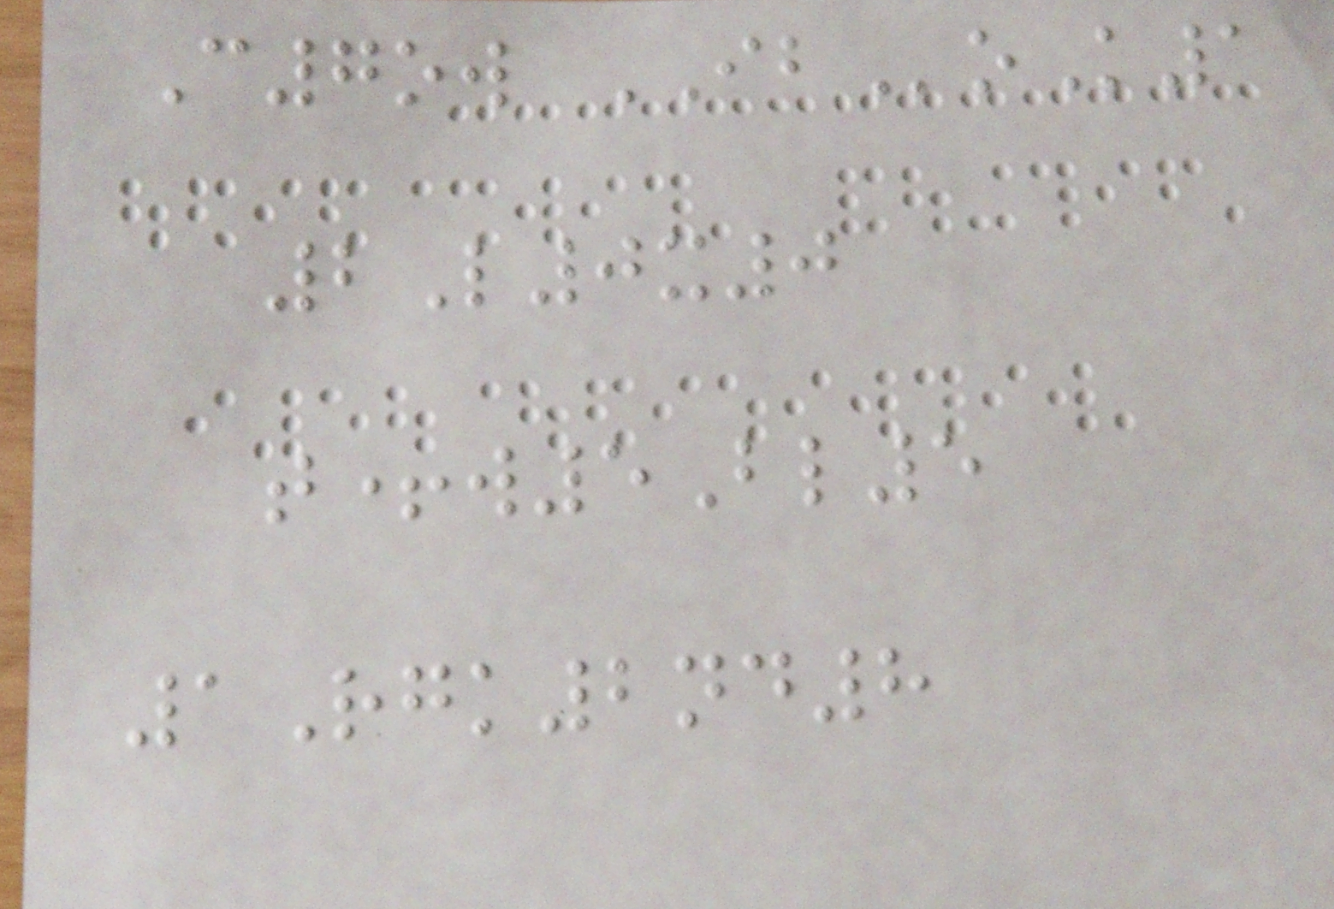C7ow IBoK1
2L0x0
t+w5Bl5
1Rgk2nd8
